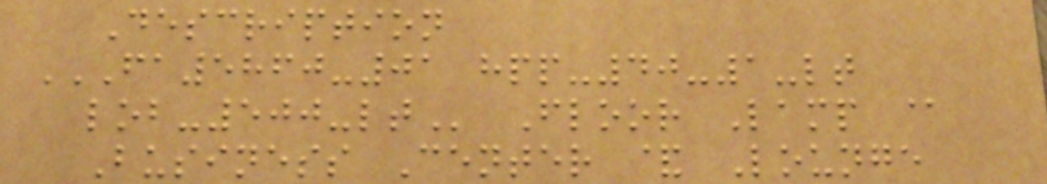Description
FA5860-01 HPP-40-1-LT
LOB-500-LT Floor Lamp @
Business Center & Lounge
